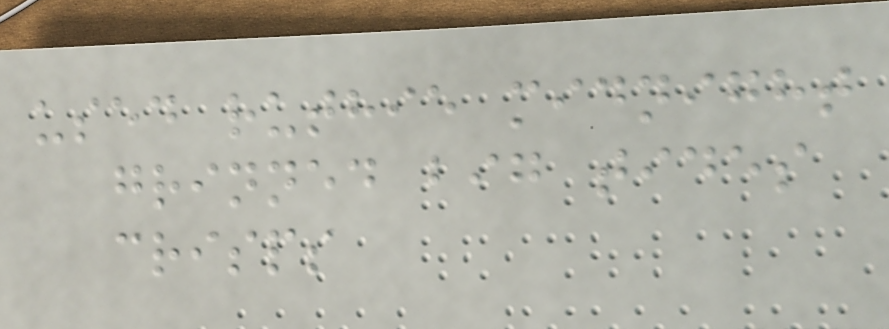used ruthie midnight
grinned big tides
crisps
